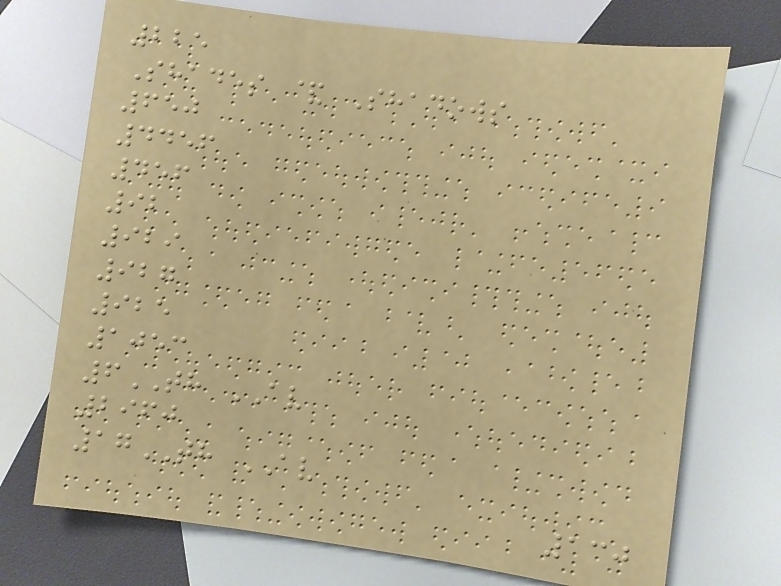225
Shades & Shadows
650
4456
456
92
929
927
925
1053
6TH AV
2960
17TH AV
130
